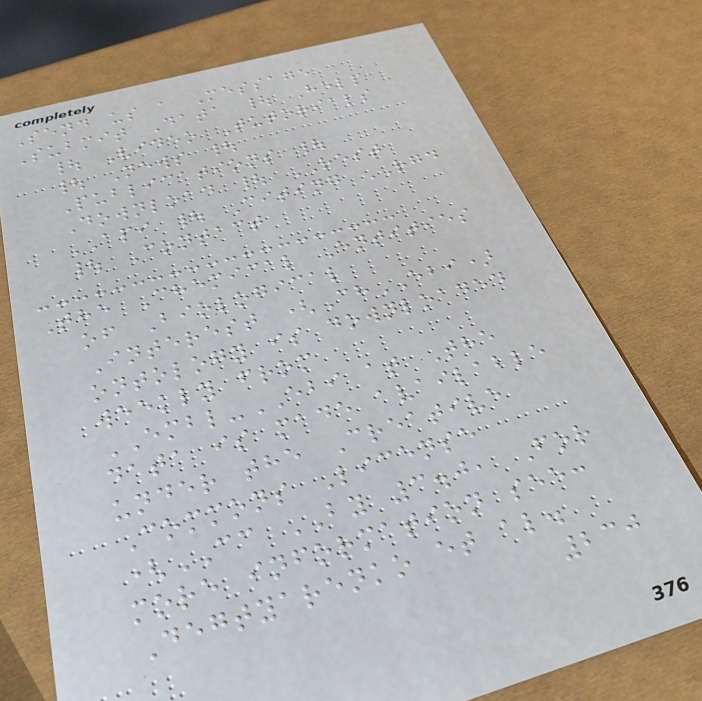Send us a Message
Submit Data | Help
| Video Tutorials
| News |
Publications |
Download | REST
API | Citing RGD
| Contact
The Chemical Entities
of Biological
Interest (ChEBI)
ontology is downloaded
weekly from
EMBL-EBI at The
data is made available
under the Creative
Commons License
(CC BY 3.0, For
more information see:
Degtyarenko et al.
230
